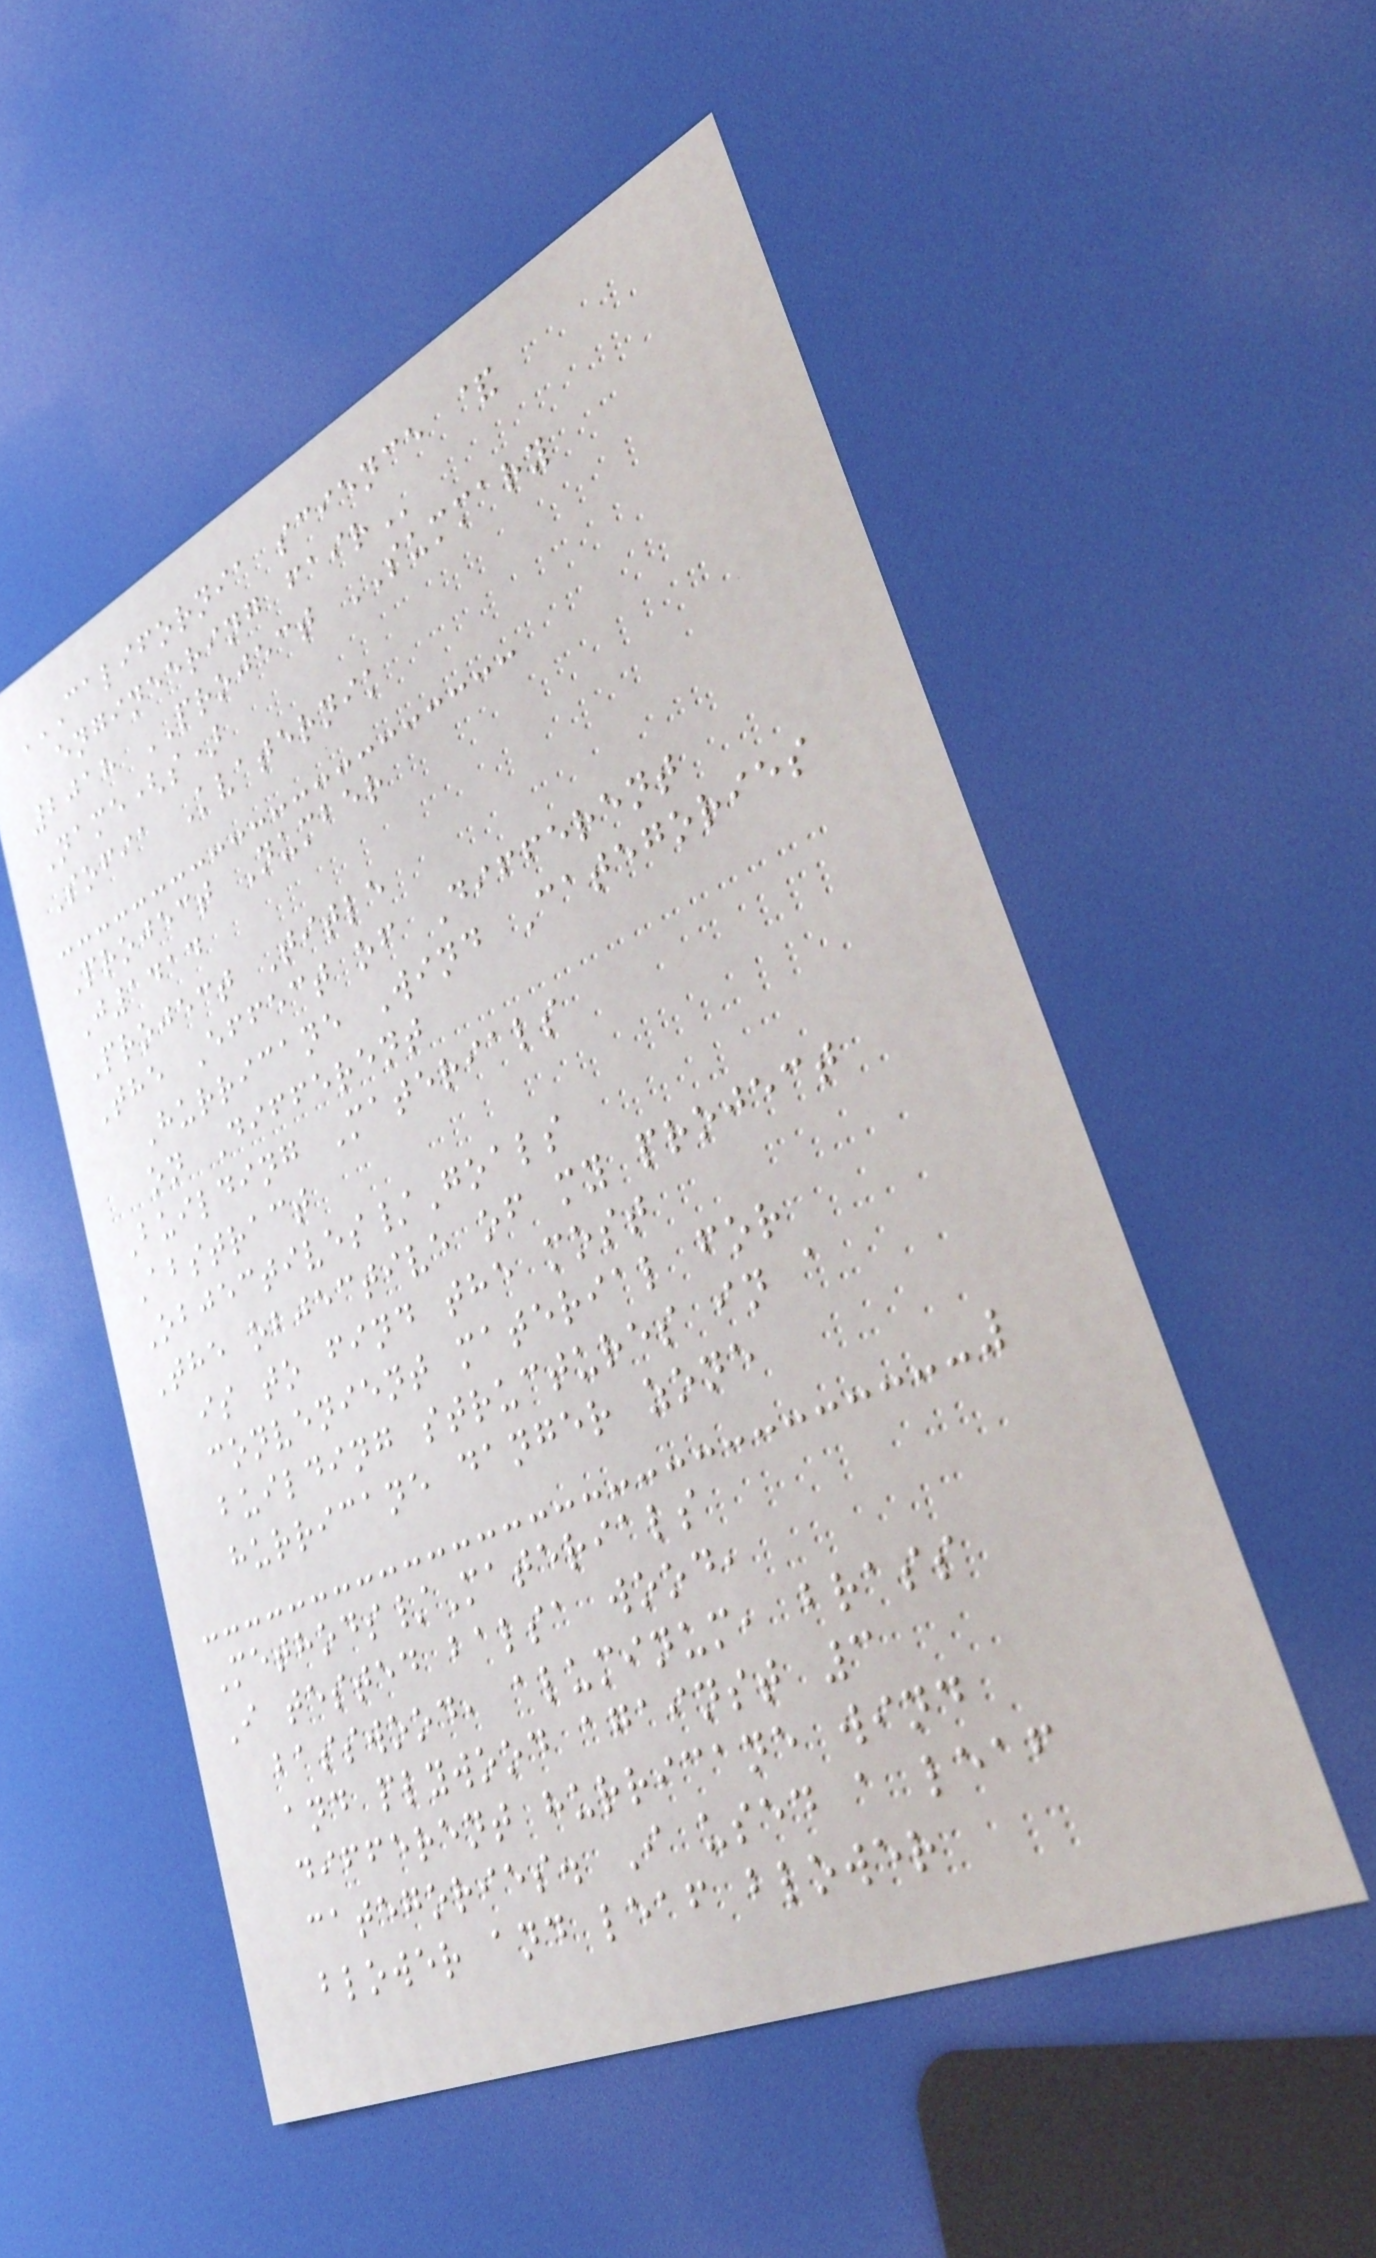CALIFORNIA SCIENCE &
ENGINEERING FAIR
2018 PROJECT SUMMARY
Name(s)
Sofia Kvaternik
Project Number
J1414
Project Title
The Effect of Different
Hurricane Wind Categories
on Different
Building Materials
Abstract
Objectives/Goals
The objective of my project
is to find the most
convenient material for
building structures in a
hurricane danger zone
Methods/Materials
I tested balsa wood,
basswood, aluminum, brass
and plywood against 3
different hurricane wind
categories. I used a leaf
blower and leaf blower
